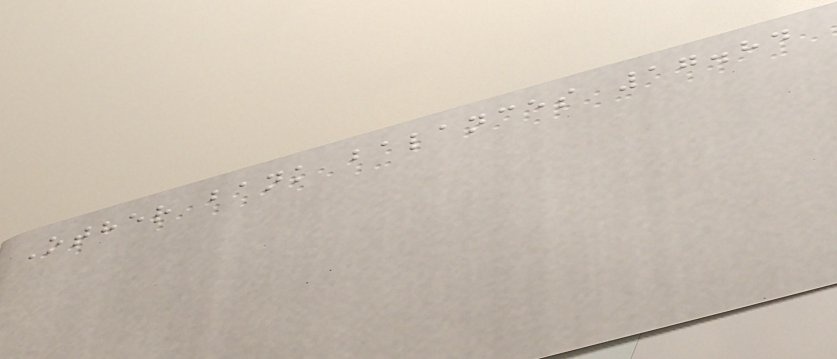Other bank balances 17.84
